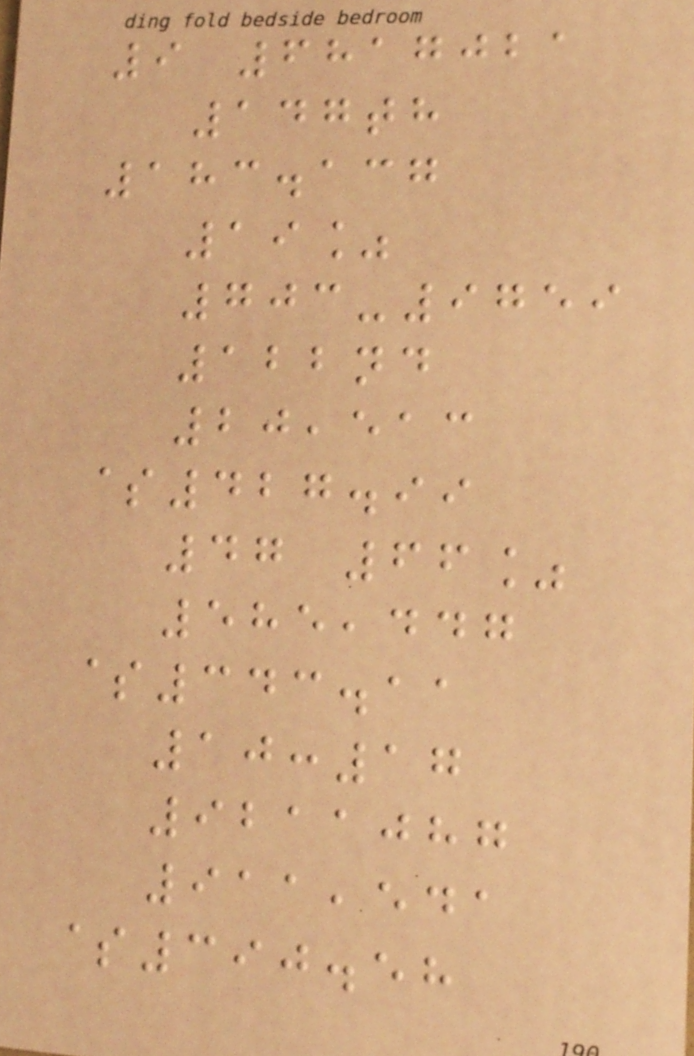9 6817021
147th
183.137
19%
703-9759
122nd
20,513
$427.99
47 66%
585,447
$343.11
10:17
9211087
911,541
$390.58
